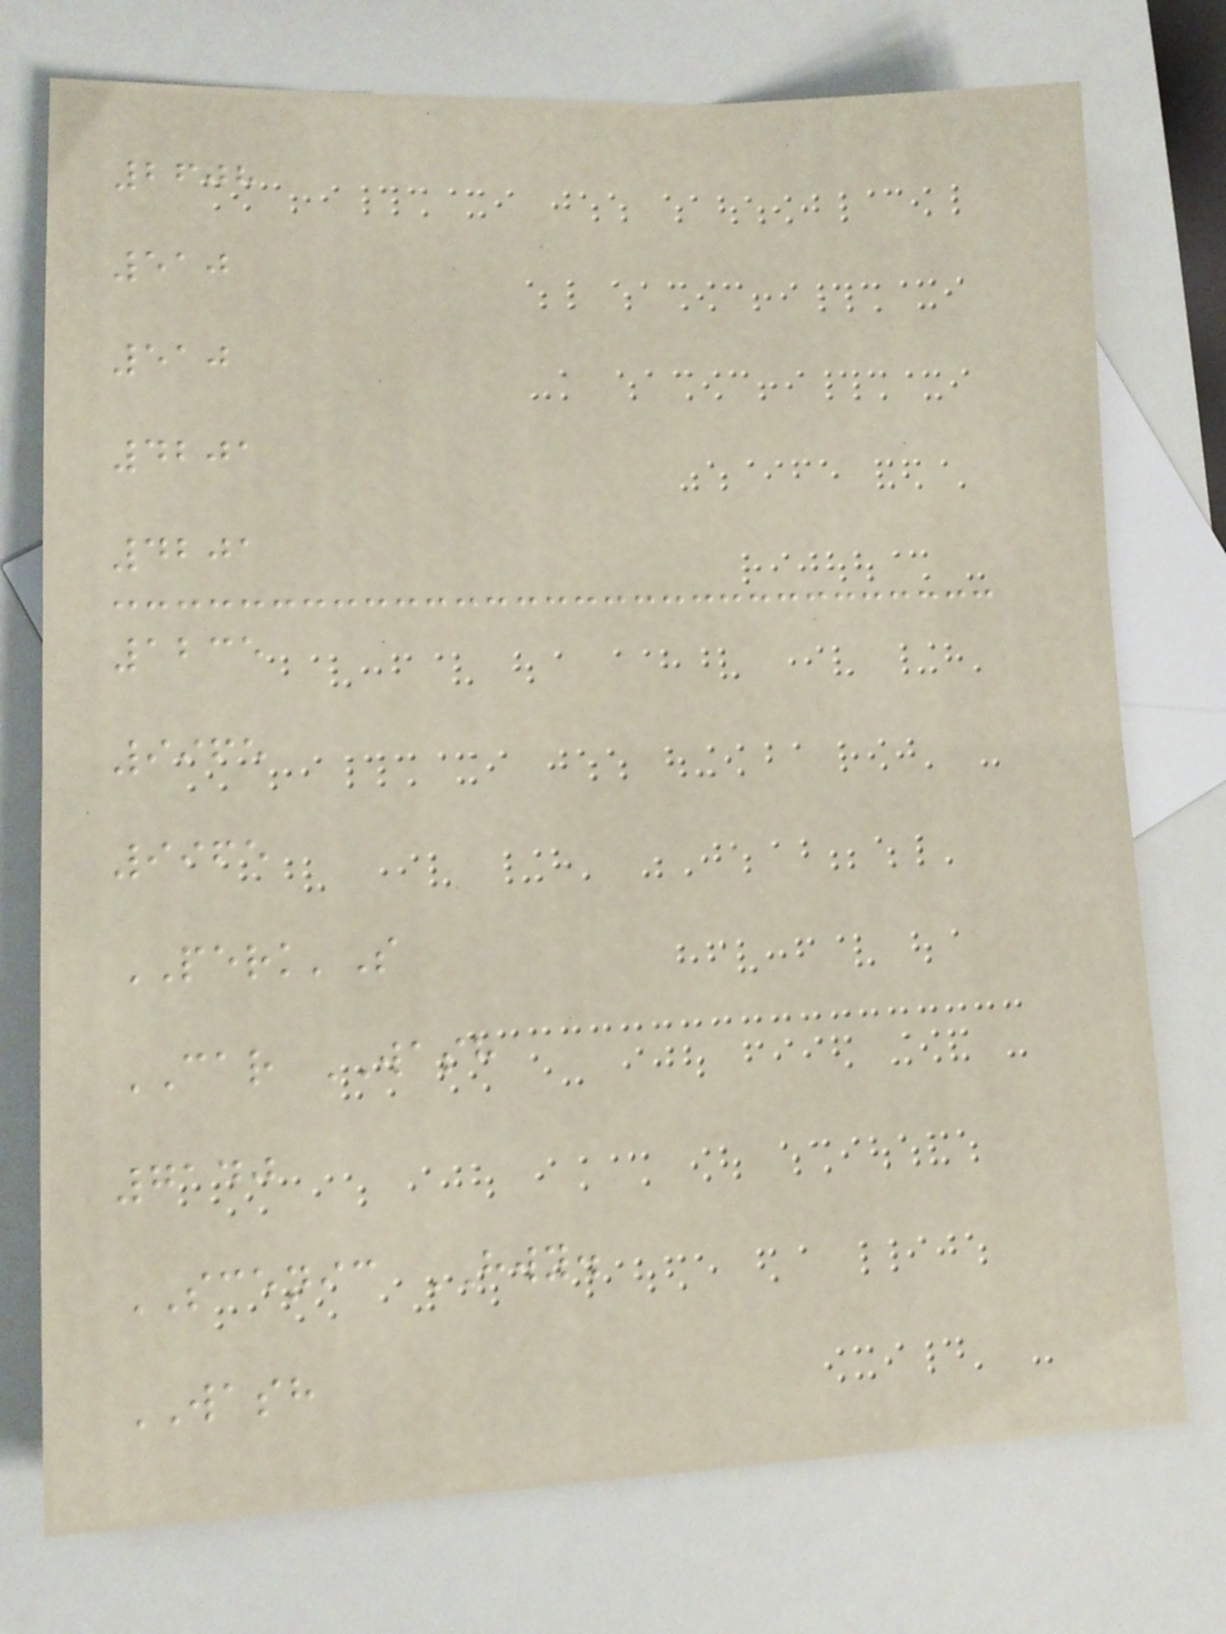2608
510
510
4201
4201
1235
9965
9965
PERK'S
CAR WASH
7140
SCENIC HWY.
WASH
